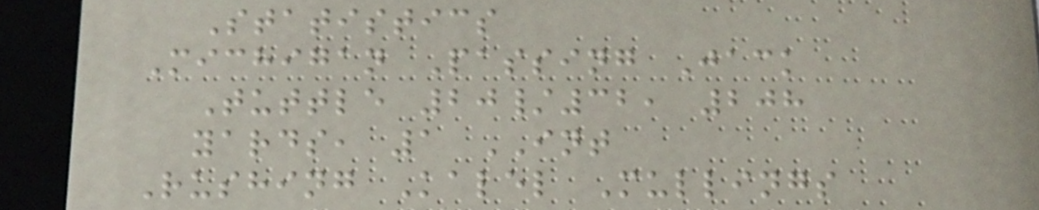Statistics
Michigan Passing Jack
Tuttle 20/32, 208
yards, 1 INT
Rushing Kalel Mullings
